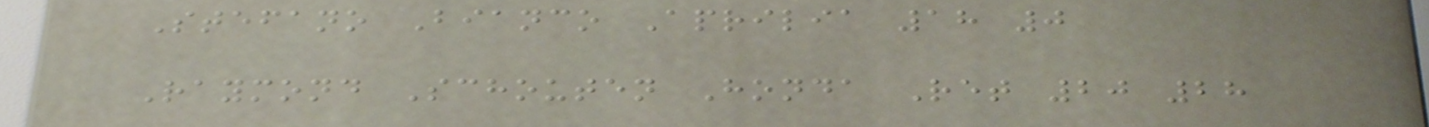Stefano Bianco Aprilia 18 0
Raymond Schouten Honda Ret 20 28
